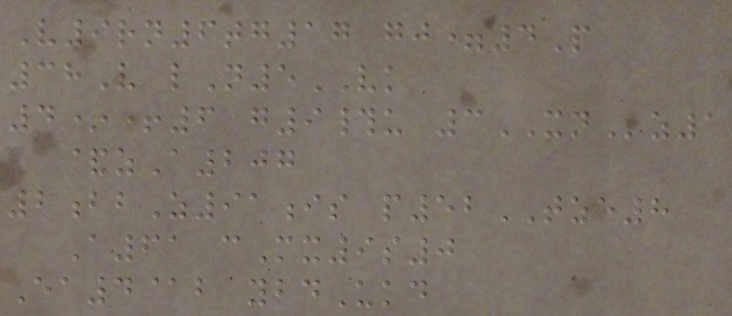V9rn6tg17 gj=4P
38V lN5VK
4*+6 g9#u 3XNz1
&zA207
2bbZ91is p52TZE8
A61 cMx9s0
Ea4@b ybdUkd
